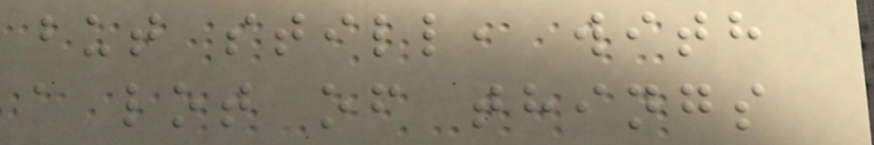but still, with
a lot of things
